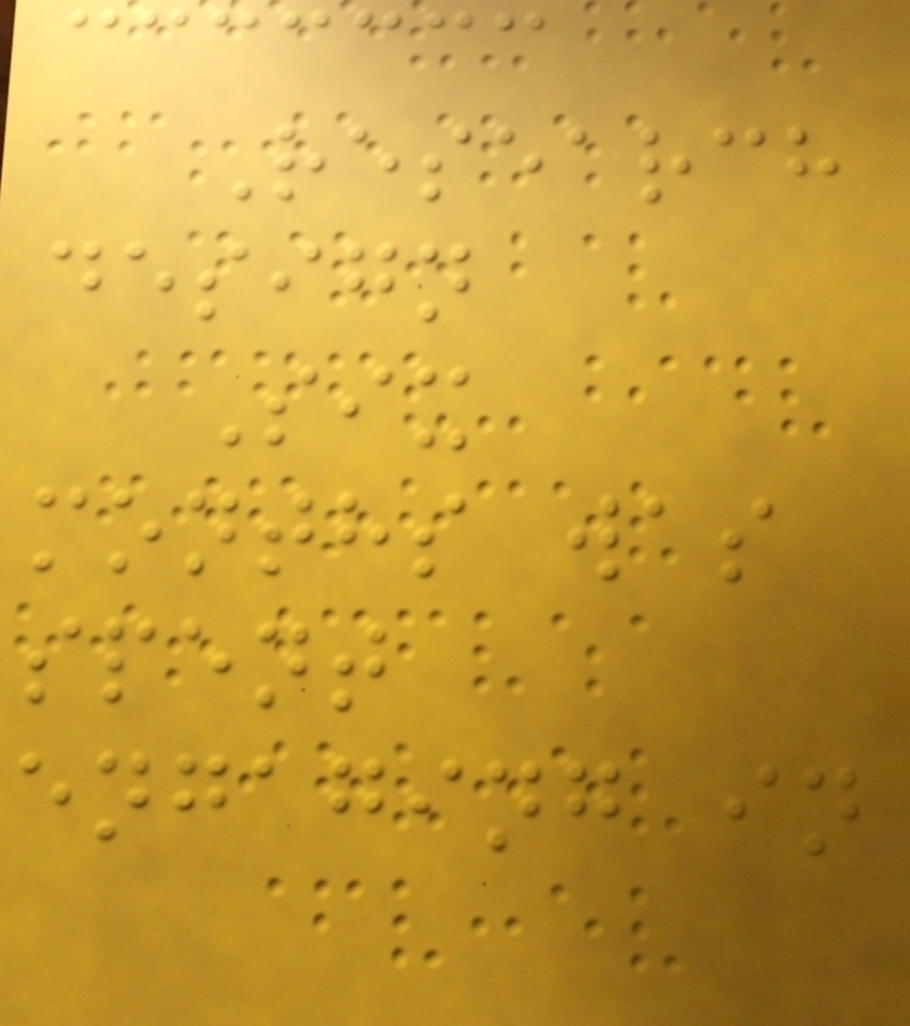Research
design
Six
months was
spent
engaging in
